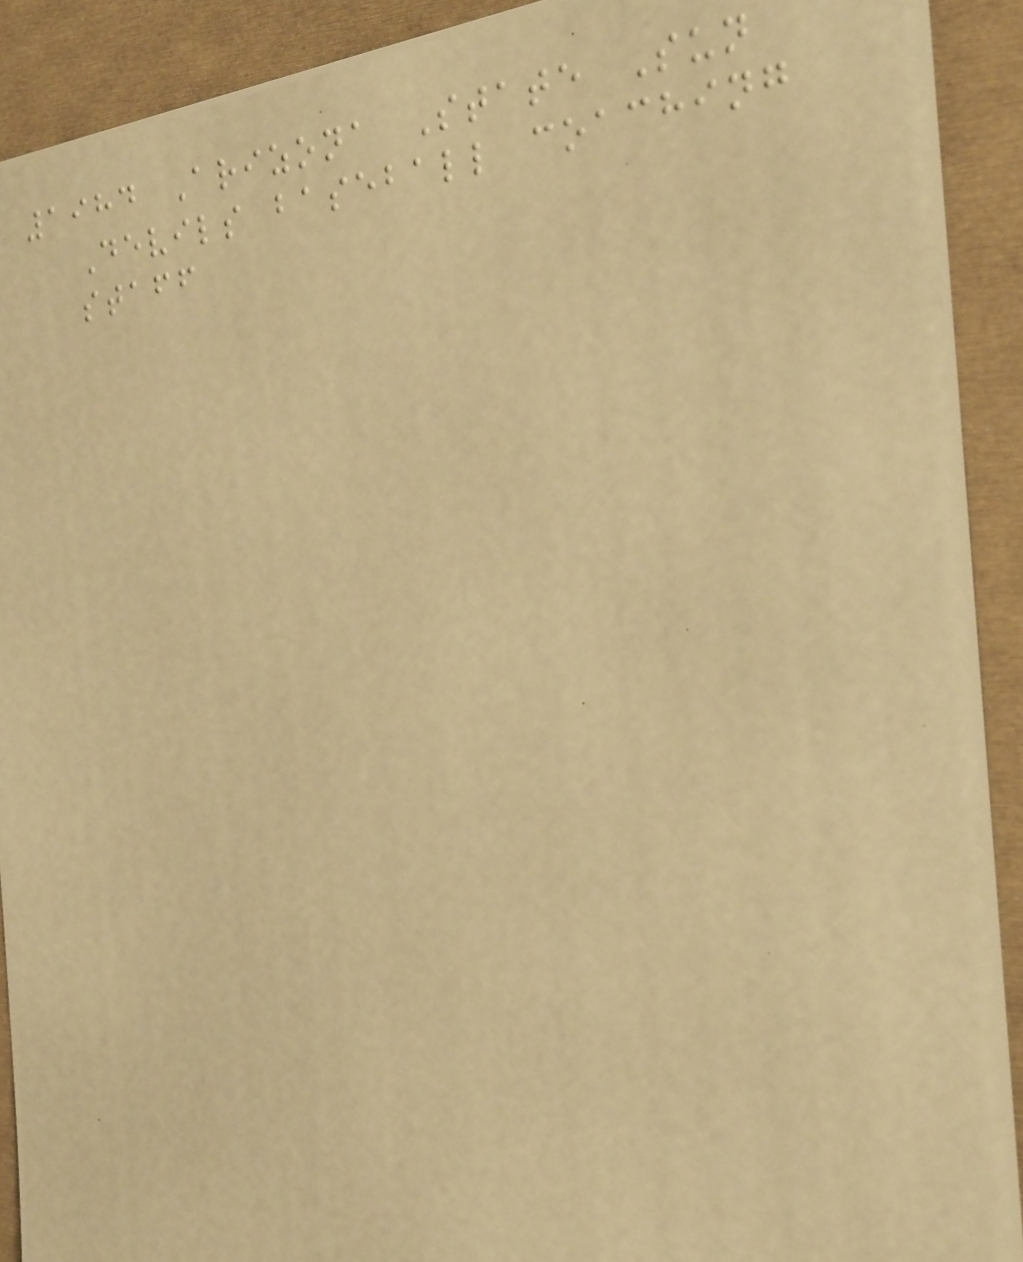1984 Arizona State Sun
Devils baseball coaching
staff
